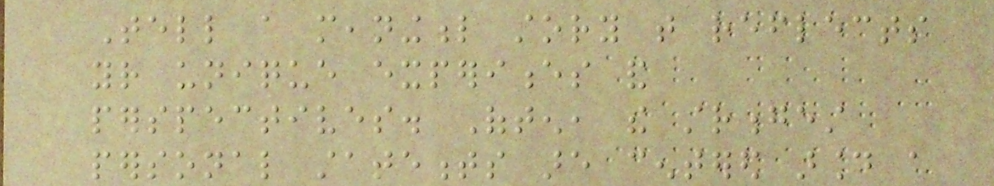Tell a meaningful story that reflects
your unique experiences and
perspectives. Often, the strongest
personal statements are centered around a
